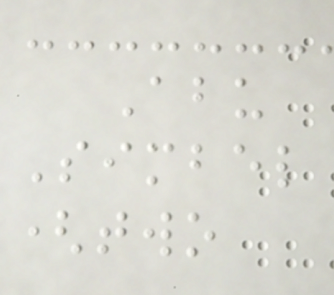Abu
Simbel
(two
